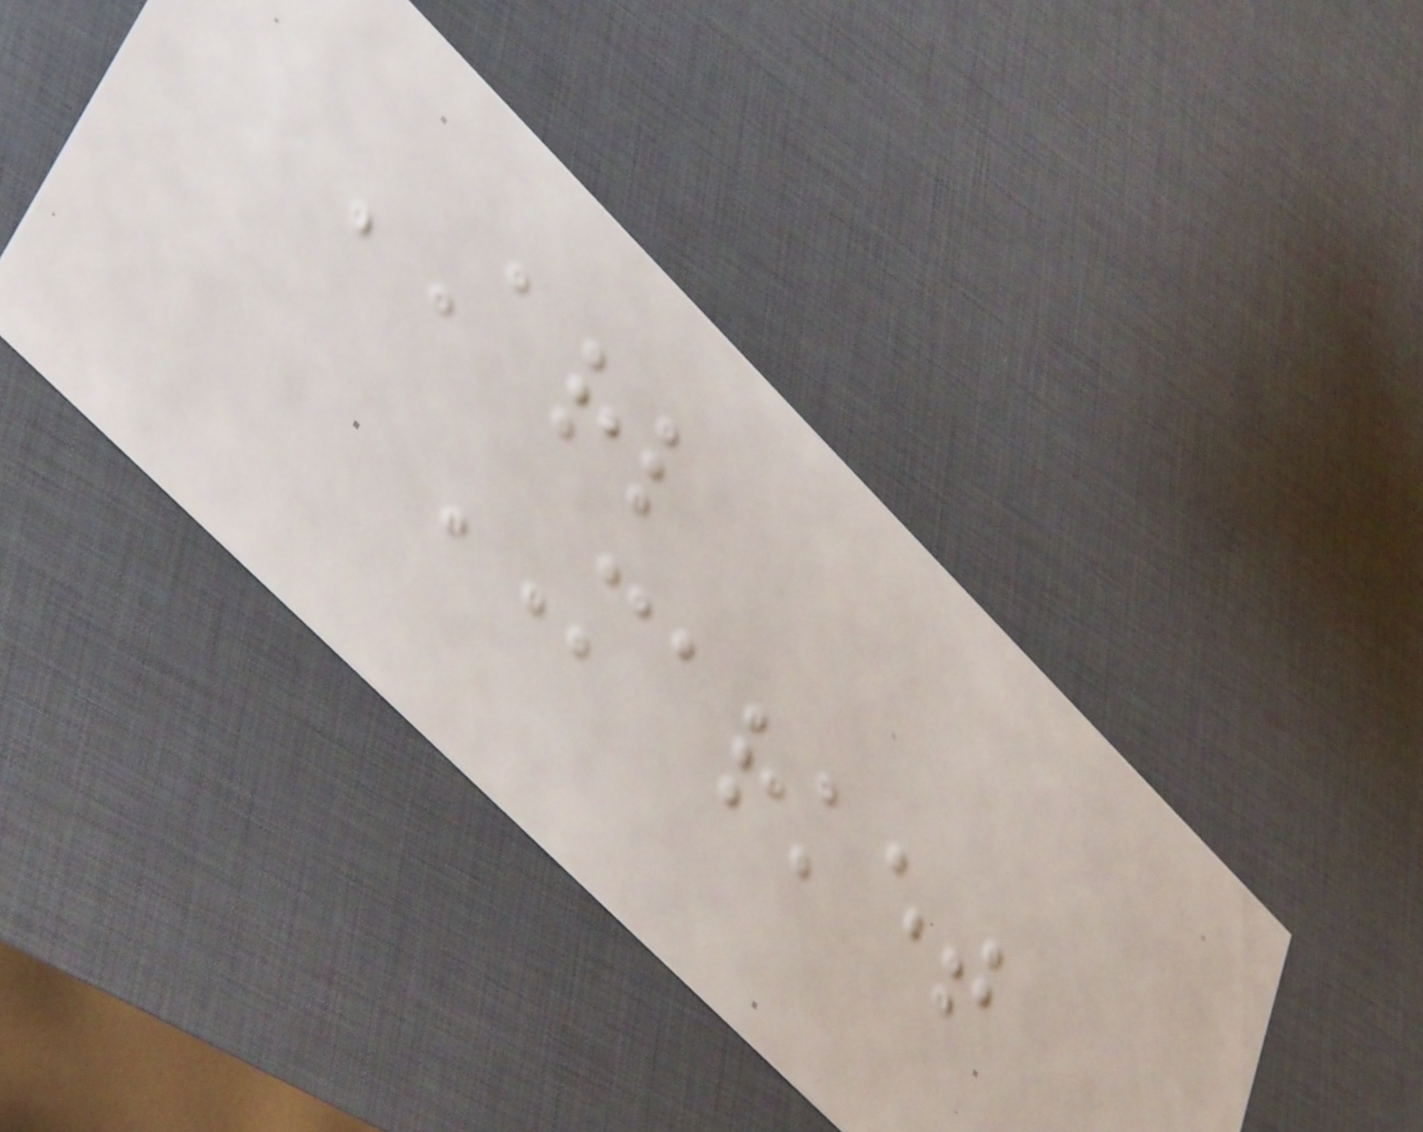ARL
MARKET
